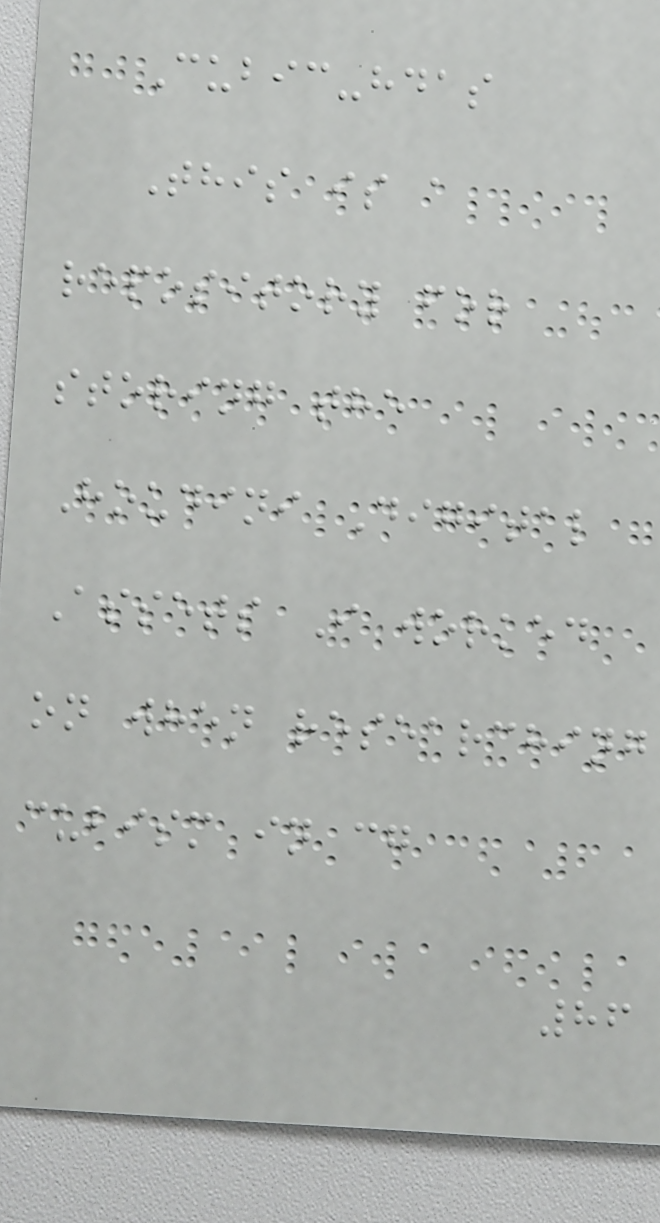Cubic-hdas
This is a
repository for
storing the
Houdini Digital
Assets I worked
on when researching
cubism in cg
86
